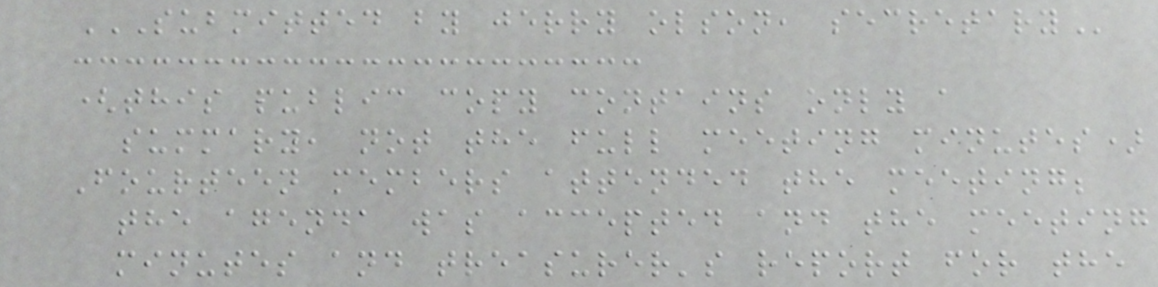SUBMITTED BY JERRY OLSON, SECRETARY
(this public copy contains only a
summary, not the full meeting minutes)
Fourteen members attended the meeting;
the agenda was accepted and the meeting
minutes and treasurer's report for the
